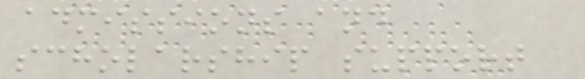admissions and
scholarship support
